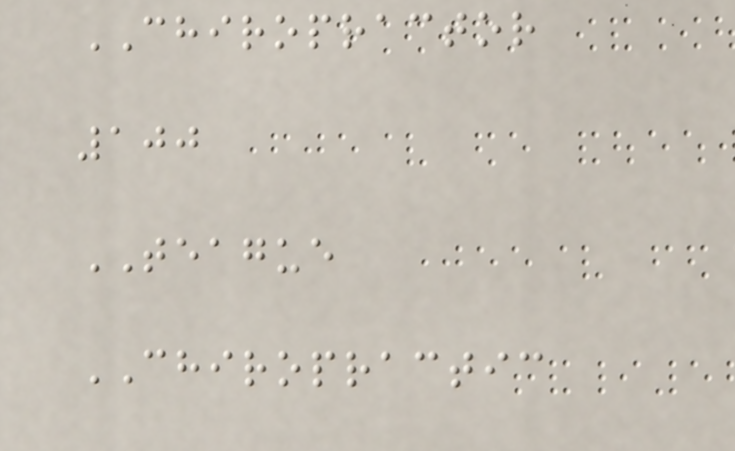CHIROPRACTOR
100
TEAGUE
CHIROPRACTIC
